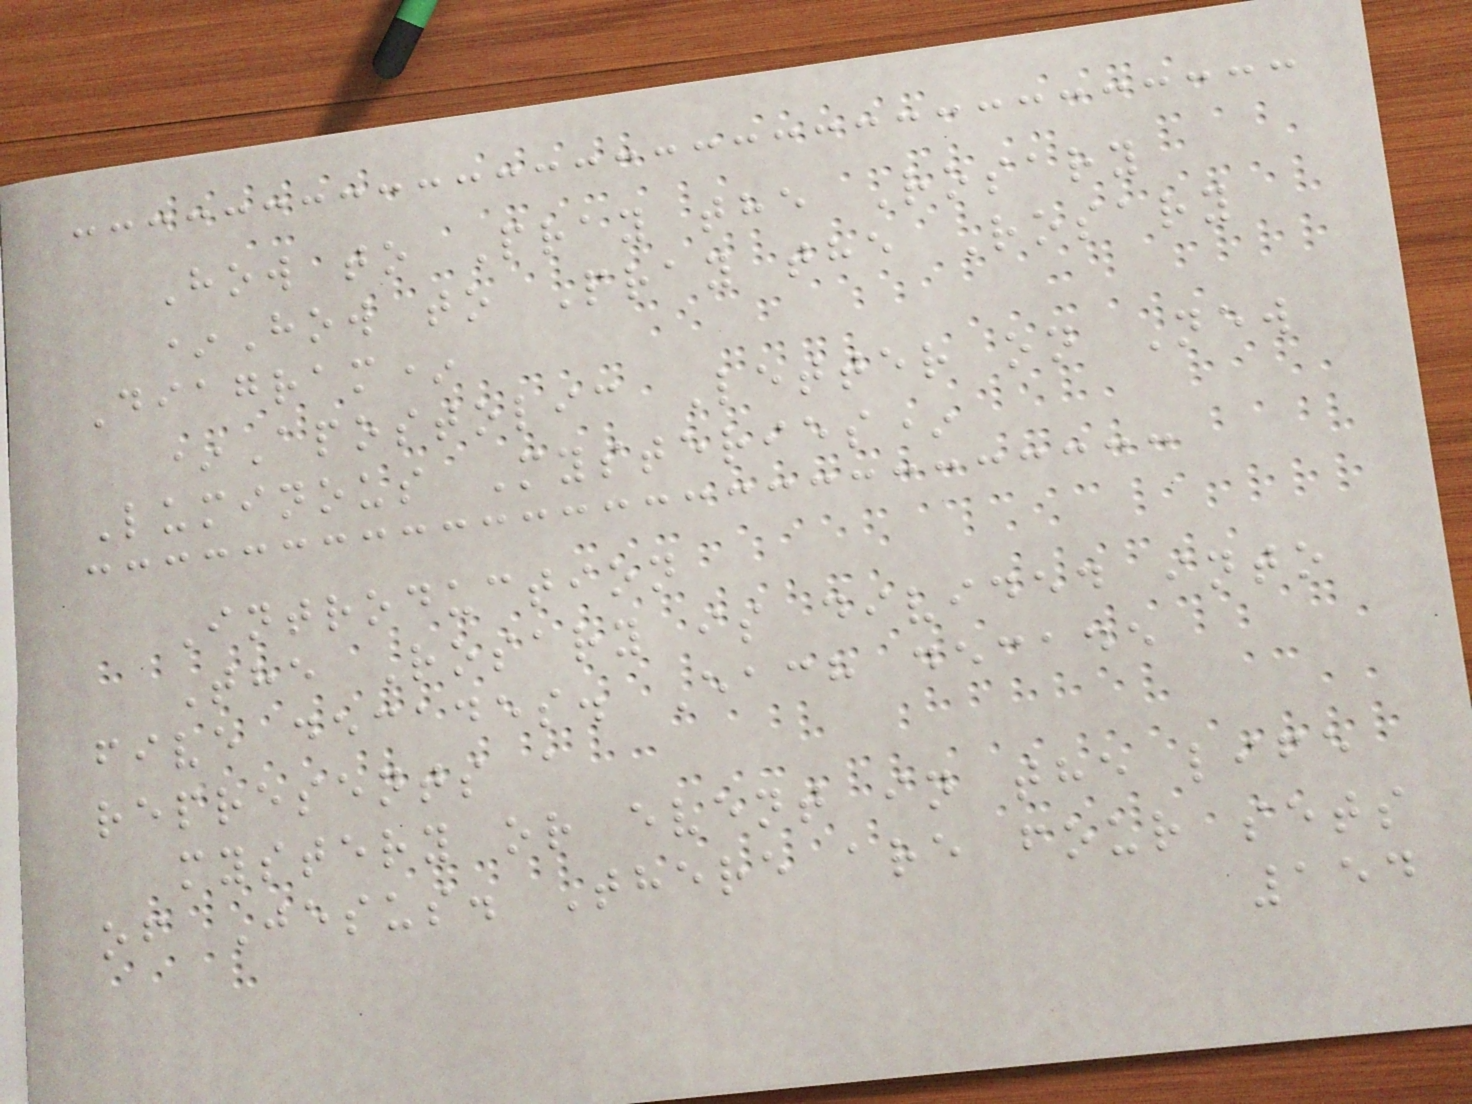How to Pray the Rosary
*How to Pray the Rosary
Diagram*
*Apostolic Letter on New
Luminous Mysteries*
Introduction
The Rosary is divided into
five decades. Each decade
represents a
mystery or event in the life
of Jesus. There are four sets
154
